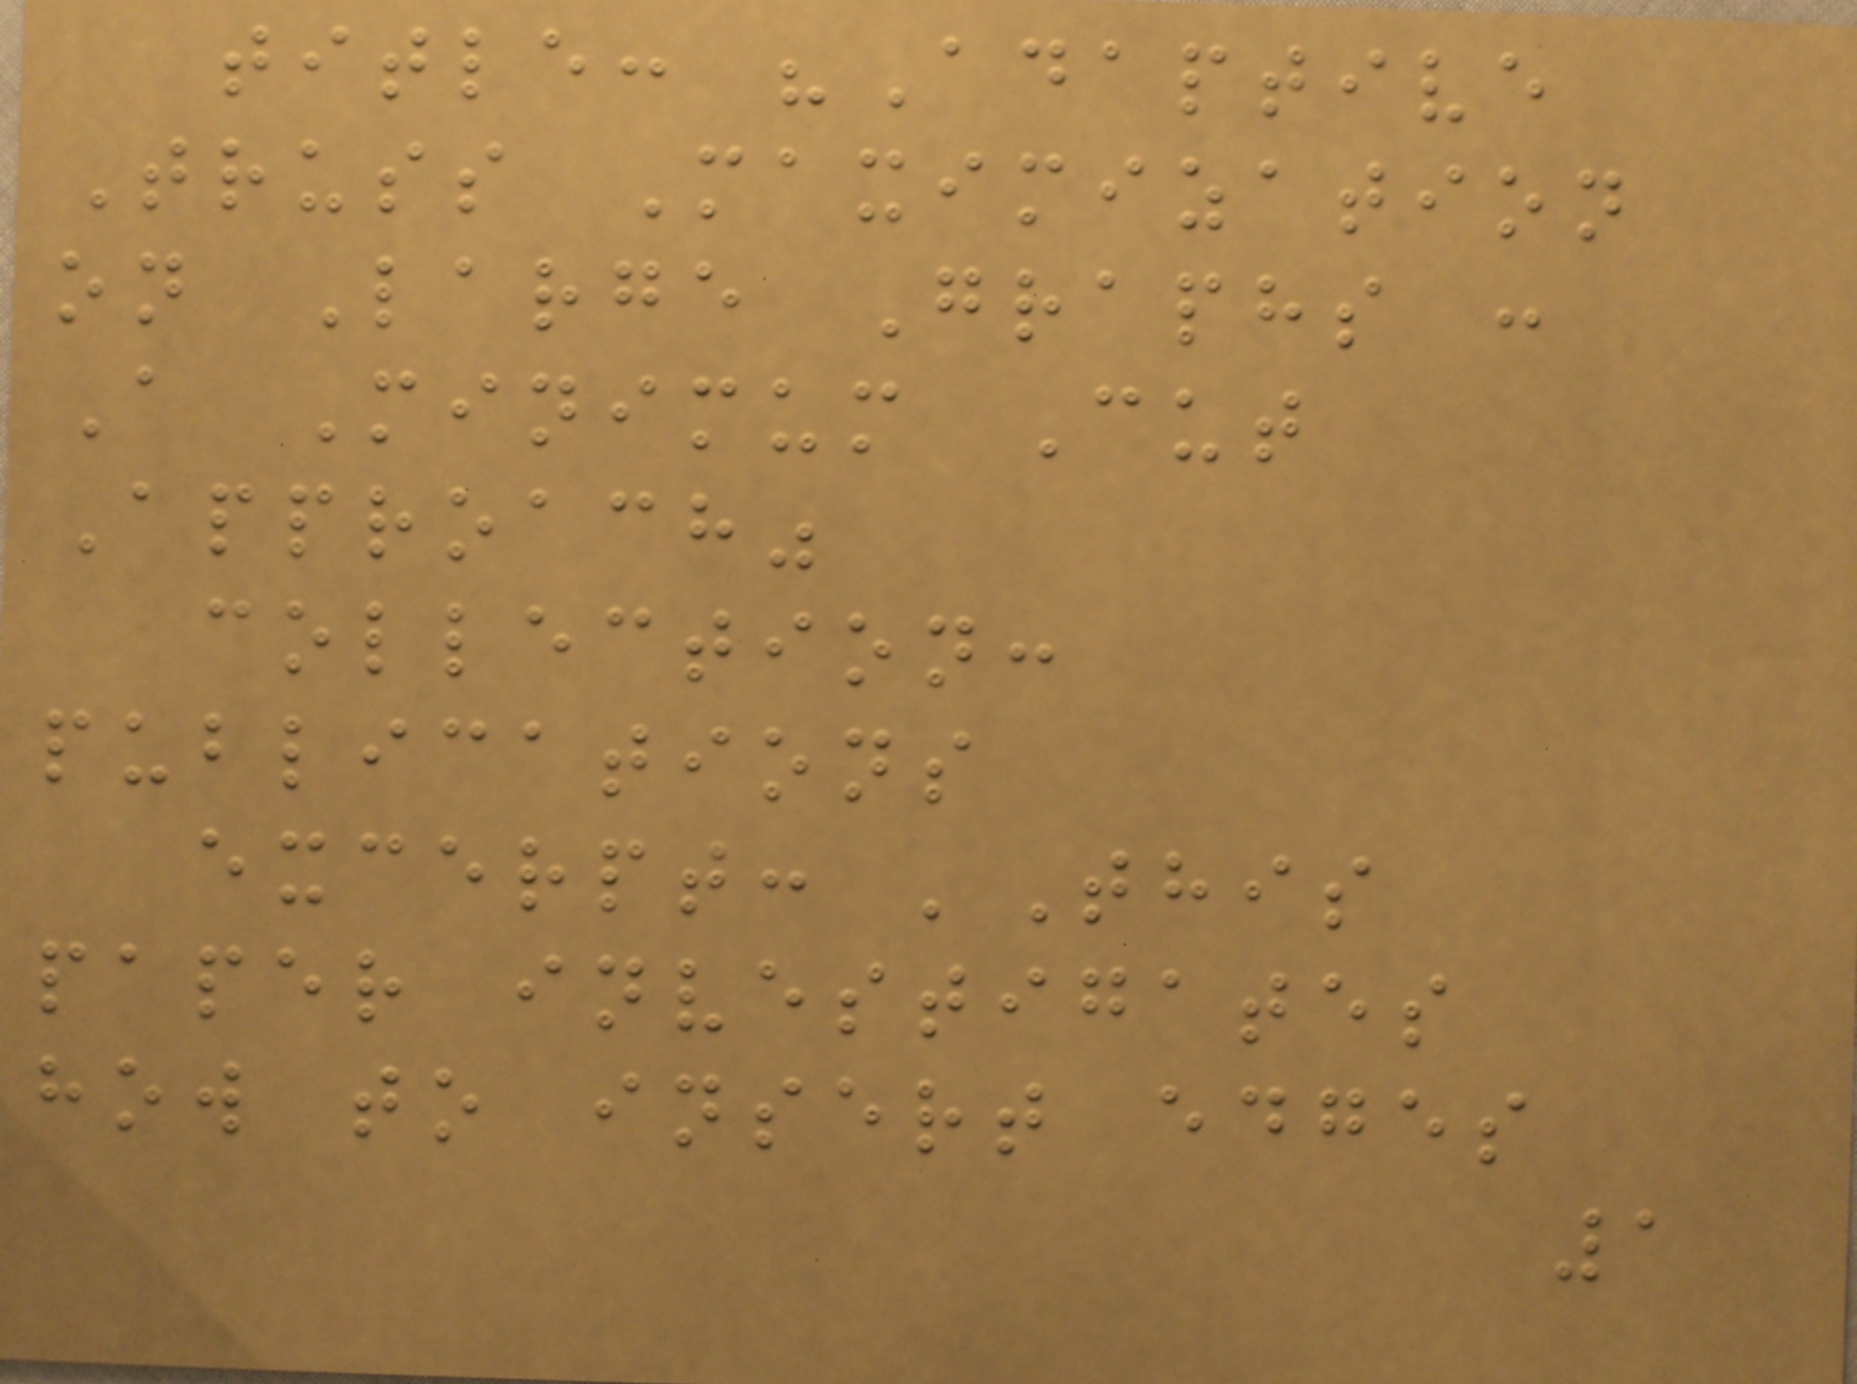title: "Adaptive
Truss Maximization
on Large Graphs :
A Minimum Cut
Approach"
collection:
publications
excerpt: 'This
paper investigates
how to insert edges
1
